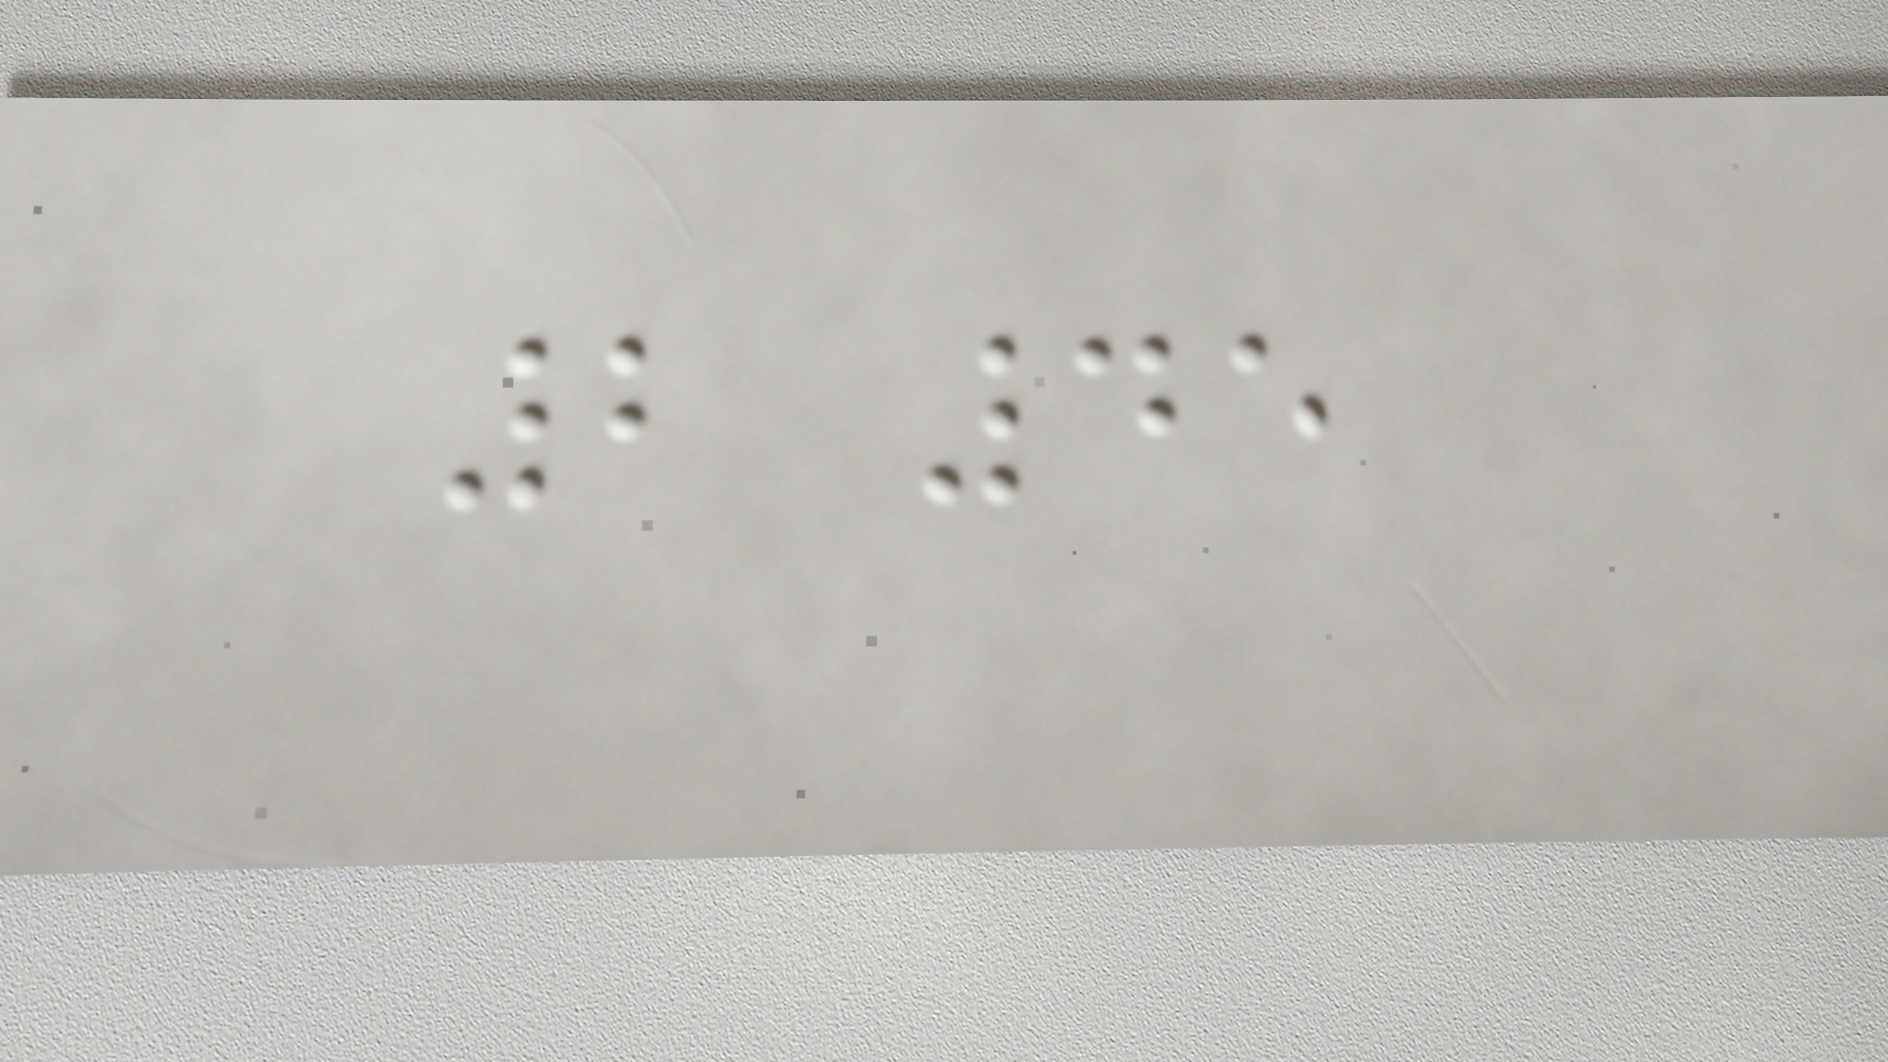2 45
